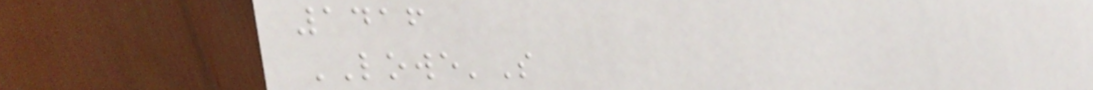1416
LOWE'S
